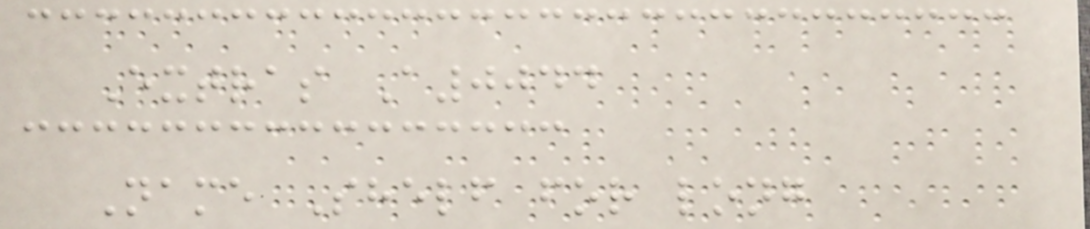Extras A0044
Name Shelf for long
